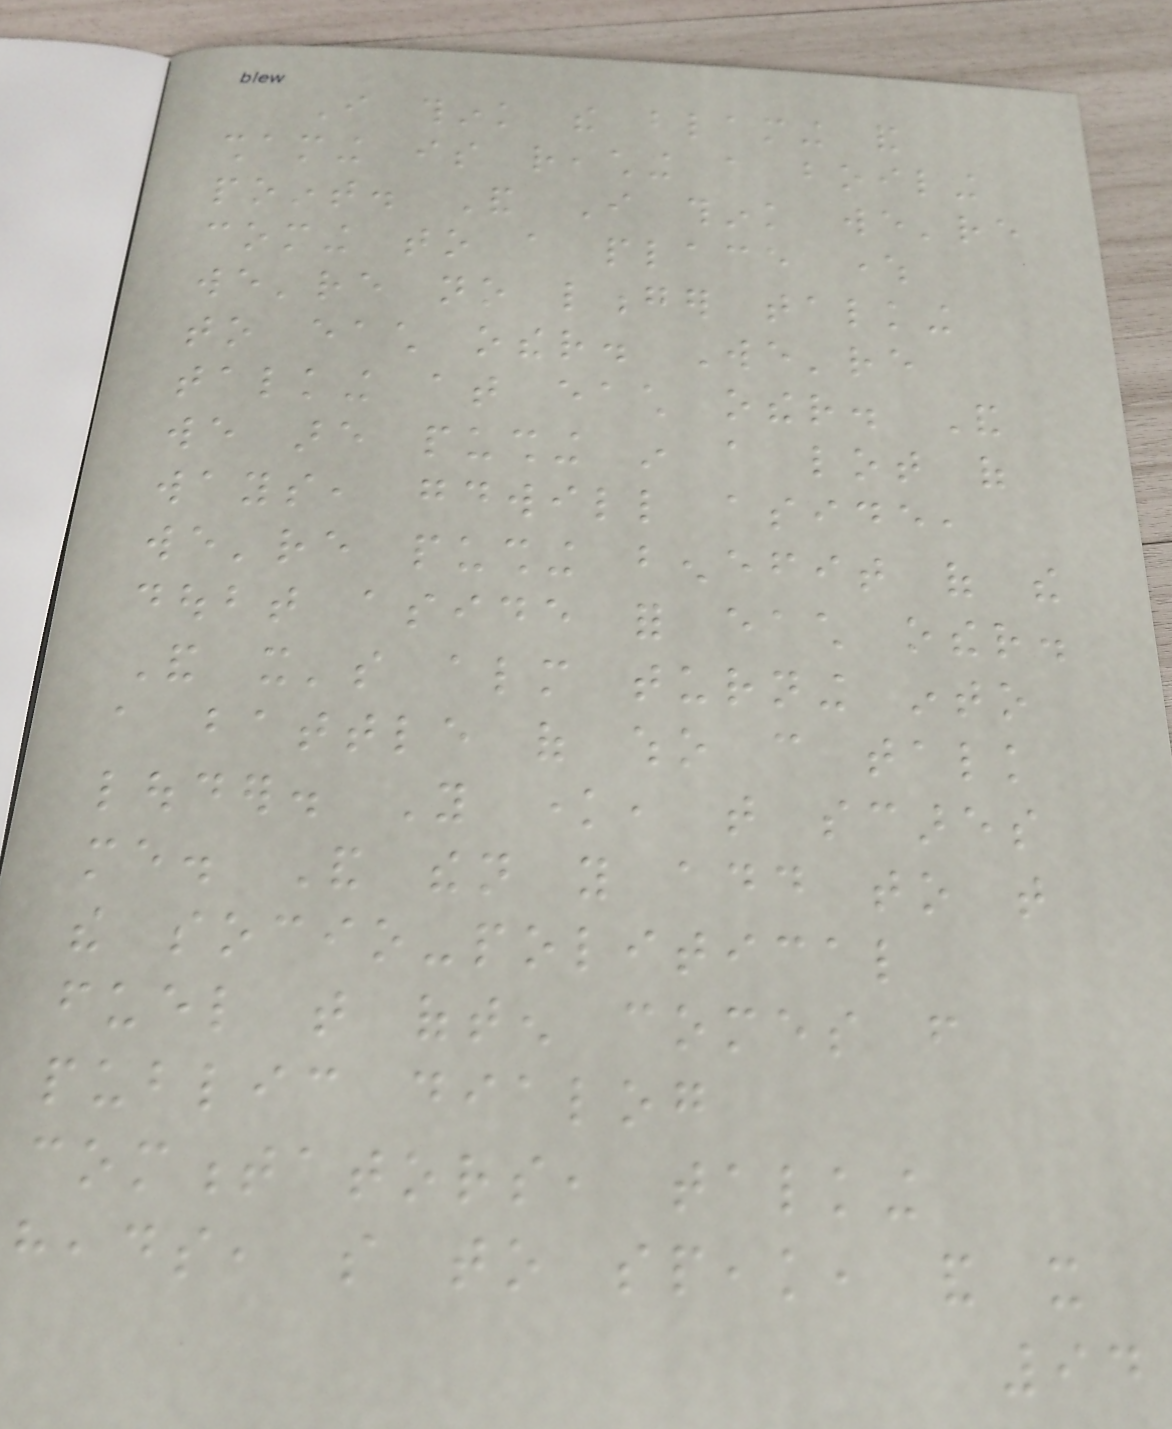I think the blaming and
shaming is reaching a boiling
point. And I think we're
coming to a place where
we're no longer talking
to each other. We're
talking at each other. And
we are pushing in a lot of
ways, goodwill aside,
we're pushing benefit of the
doubt aside for each other.
And it's almost turning into
a battle of who can talk
louder. You know, that scares
me. And then you add to that
the socio-political
fuel that often comes from
public dialog
commentators, talking
heads, so to speak, and it
94
